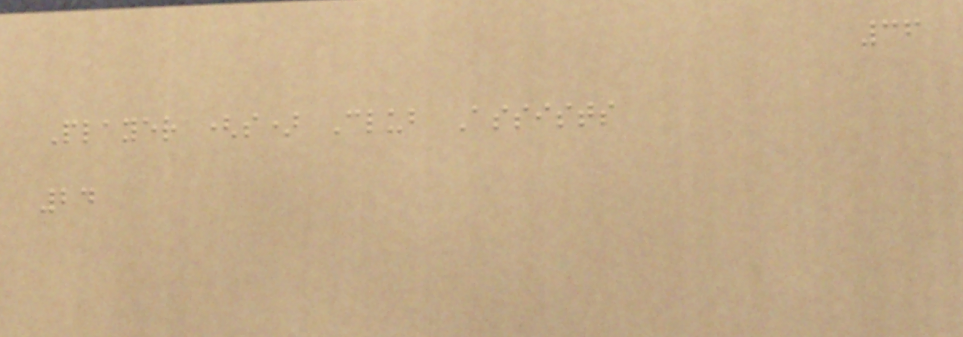36
Player (s) Club Assists
24
